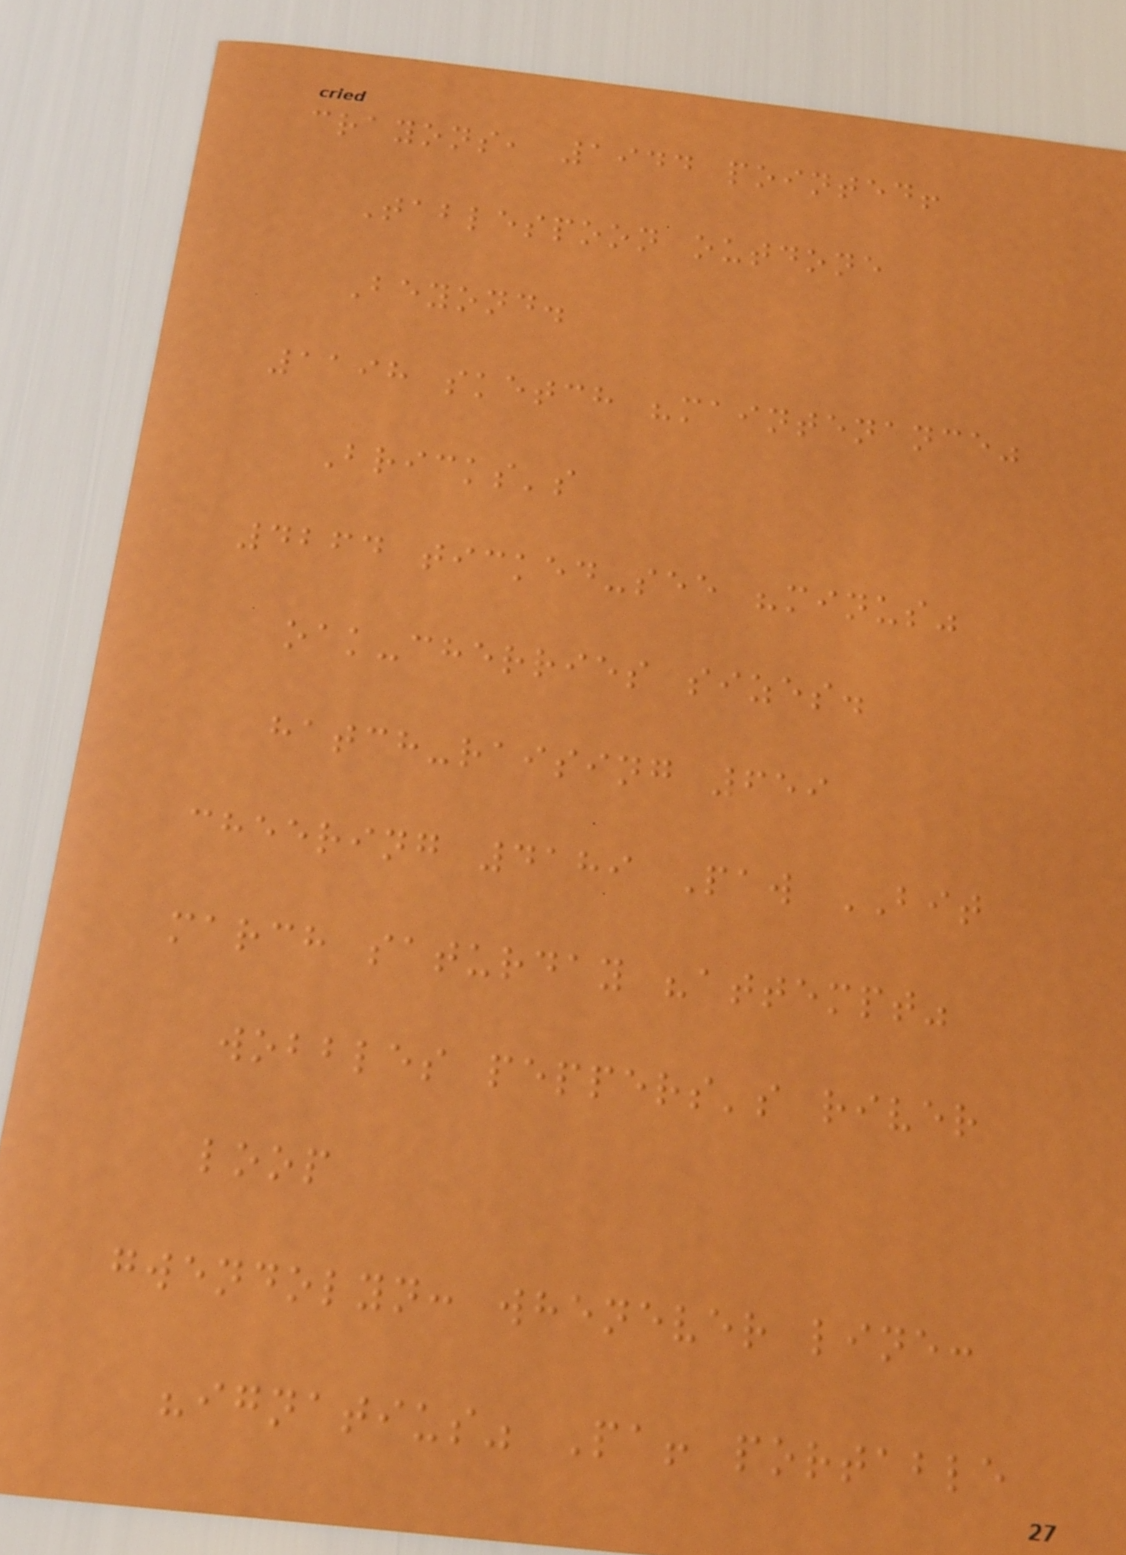crayons, 1944 pointed!
Tablespoon outdone
Beyond.
1198 sketch "maintenance"
Bricks's
4264 ticked-see "minus"
oak-cherries sizes.
hatch-raising 659
cheering 4189 Paw BIT
march saturday "attempt"
wobbles peppers's river
loop
gwendolyn: whenever line:
"ignatius" Pa! portable
